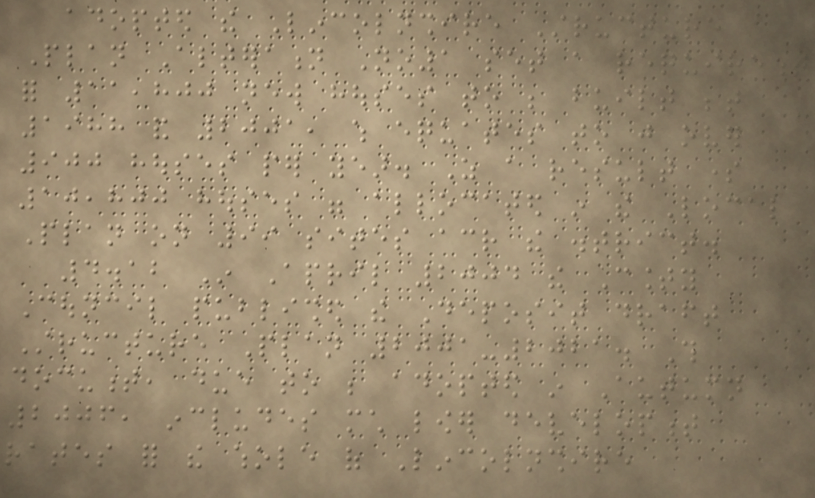adopted the Lincolnshire Structure
Plan Alteration No1 set a requirement
for 11,800 new houses to be built between
1988 and 2001, which equates to just over
900 houses per year. As a result some
10,800 houses were allocated in the Local
Plan on 99 sites across the district.
4.12 In April 2004 the County
Council published the Deposit draft
Structure Plan 2001-2021. This
document, due to be adopted in Autumn
2006, includes much lower development
rates for the whole of Lincolnshire
